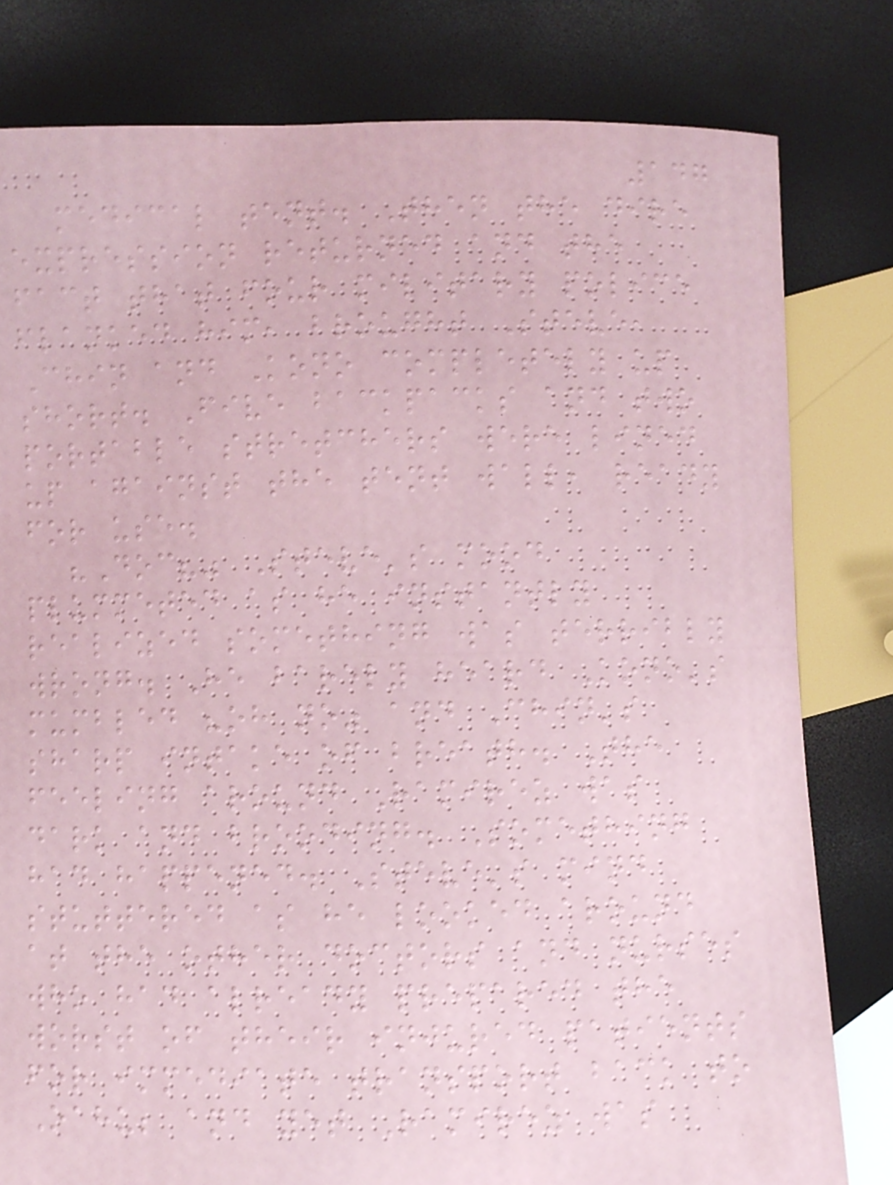147
medical tent. Then the dire
expression returned and the
fact that four military police
flanked him, brought Steve,
Chin and Kono completely up
short. Five backpacks and two
portable stretchers were lined
up against the tent wall, ready
for use.
"Doc?" Steve's mood
plummeted as he instantly
realized something was terribly
wrong. He barely heard Kono's
mumbled "oh no" and Chin's
sharp intake of breath. The
feeling around Ramirez was
dark and brooding. Something
had happened. Steve's mind
stuttered as he looked around
at the other doctors and nurses
who had already prepared the
worst of their injured patients
for immediate transport back to
Oahu; and yet Ramirez was
